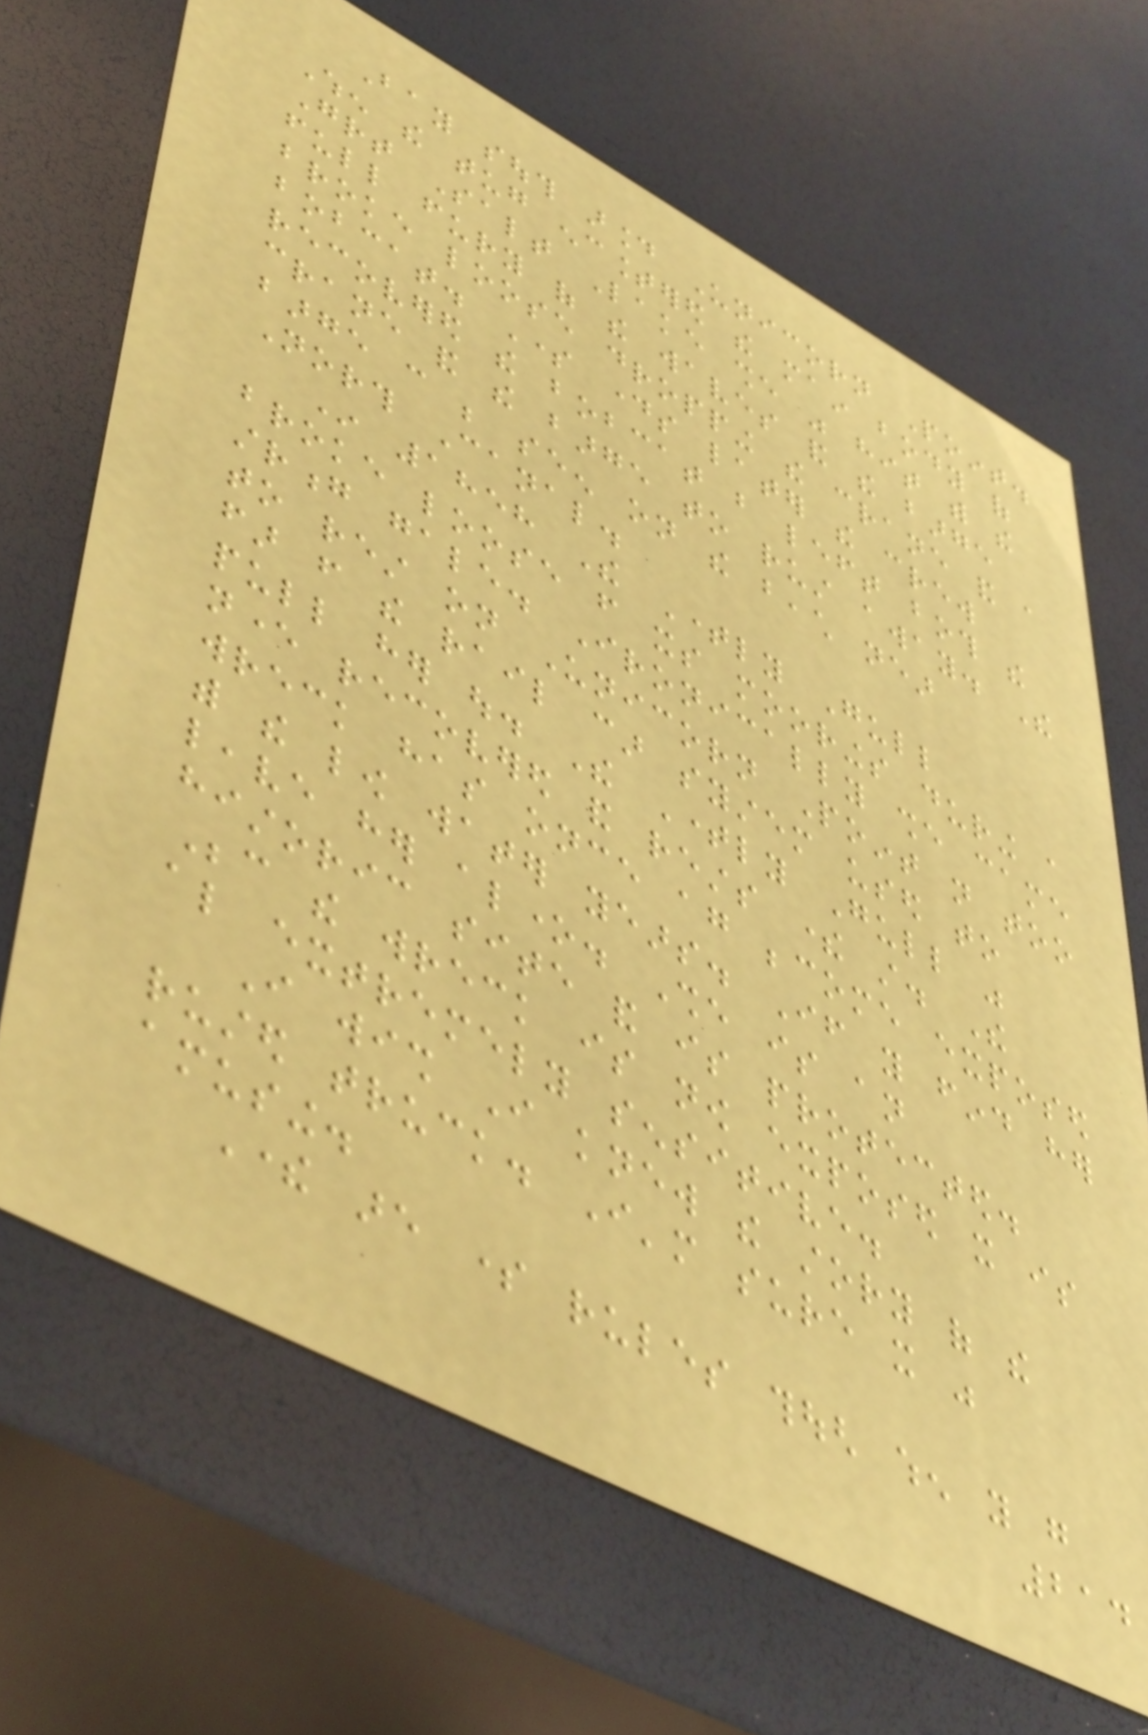Bay south around Unicorn Point.
When the tug encountered the main body of
Great Salt Lake she was hit with the
full fury of the waves and the barge
broke loose dropping the crane and a
bobcat. Some days later the crew
recovered the bobcat but left both the
crane and the barge to rust away. The
barge can be seen on the beach near
North Canal.
In 1858 The Timely Gull
broke loose from its moorings during a
strong gale. Ironically she came
to rest on Unicorn Point not too
far from the rail car system used to
pull her out. The Timely Gull was
never recovered and rests there still. The
wreck has once again become exposed
with the low water years. If you find her
leave her alone. She is an
historic site and is protected.
Because the wreck is now exposed it is
also extremely sensitive.
I wish I knew the story of the
rusted truck. I'm sure it was
amusing.
There are some rules though when you go
214
